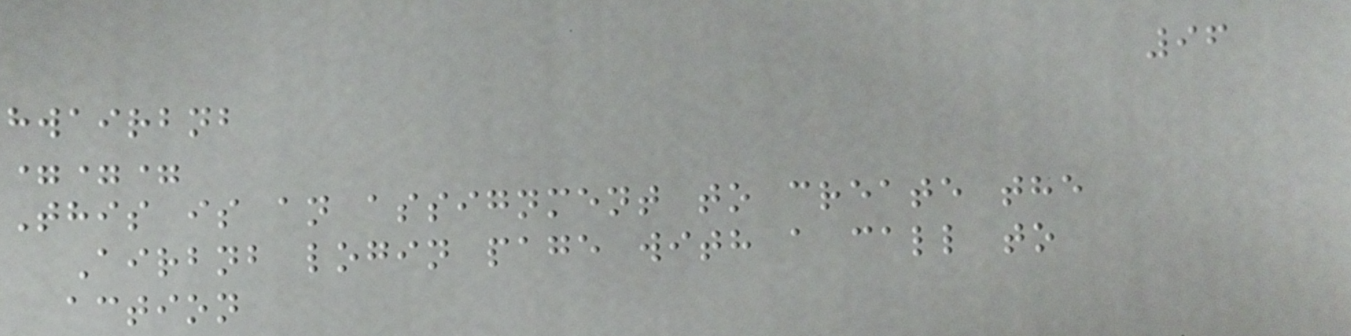96
hwairbnb
===
This is an assignment to create the
Airbnb login page with a call to
action
